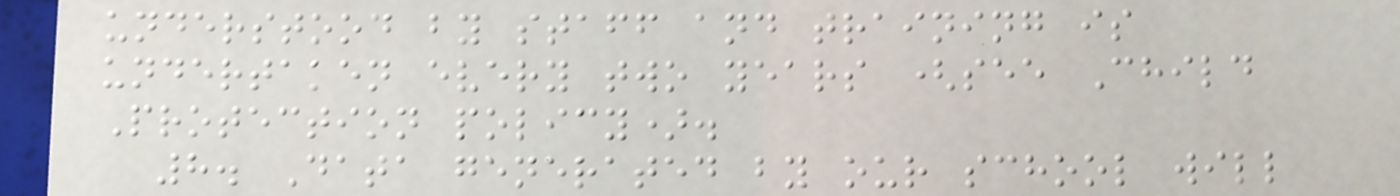understood by staff and training is
undertaken every two years (see Child
Protection policy).
8. Data generated by our school will
